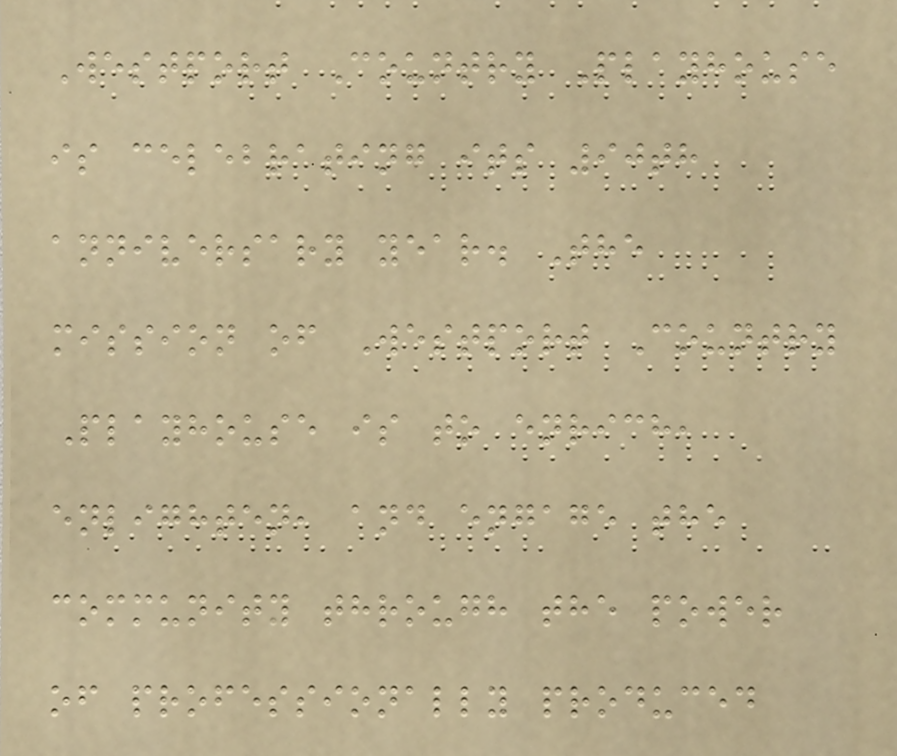Westport Country Playhouse
is celebrating its 90th
anniversary year. The
mission of Westport Country
Playhouse is to enrich,
enlighten, and engage the
community through the power
of professionally produced
